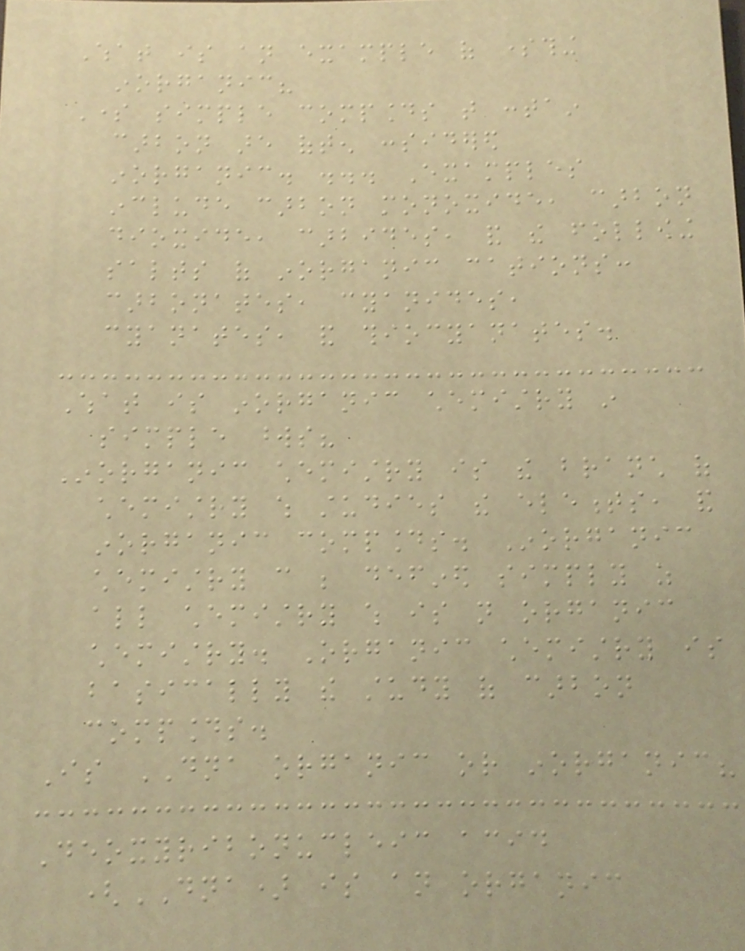What is an example of something
inorganic?
Some simple compounds that contain
carbon are often considered
inorganic. ... Examples
include carbon monoxide, carbon
dioxide, carbides, and the following
salts of inorganic cations:
carbonates, cyanides,
cyanates, and thiocyanates.
What is inorganic chemistry in
simple words?
Inorganic chemistry is the branch of
chemistry which studies the elements, and
inorganic compounds. Inorganic
chemistry can be defined simply as
all chemistry which is not organic
chemistry. Organic chemistry is
basically the study of carbon
compounds.
Is DNA organic or inorganic?
Deoxyribonucleic acid
(DNA) is an organic
